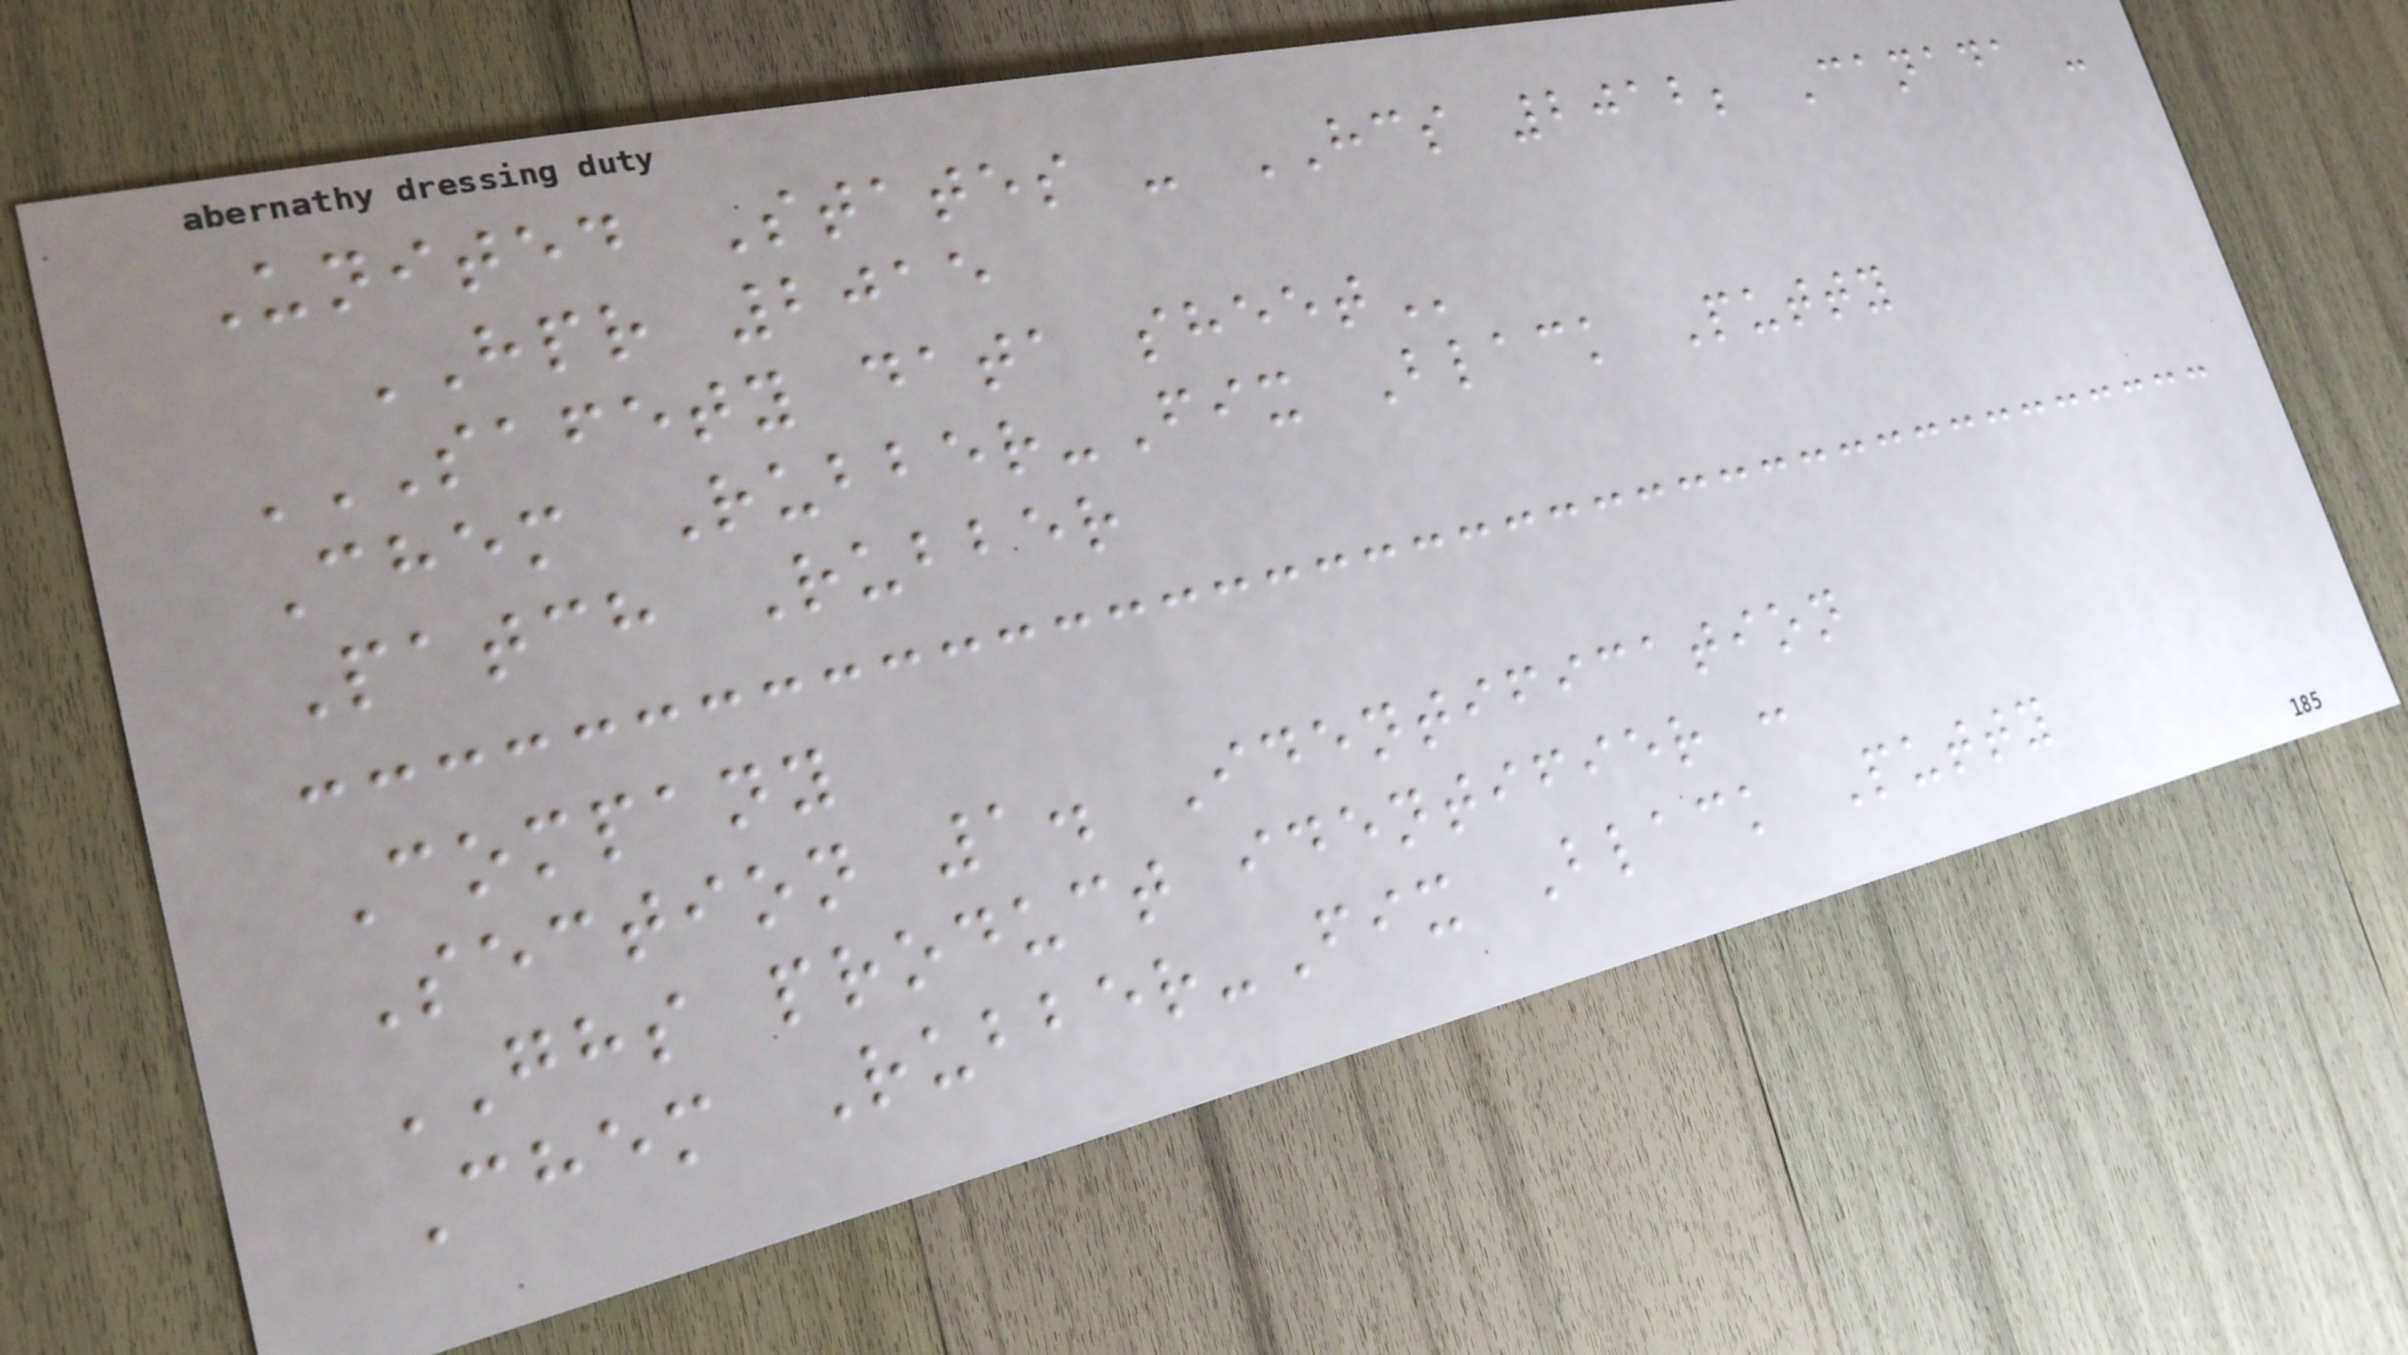United States - HCS 2012; Canada -
HPR 2015
SAFETY DATA SHEET
Chem Rubber-Fix Black Putty
Patch Rubber
Company
Section 1. Identification
GHS product identifier :
Chem Rubber-Fix Black Putty
